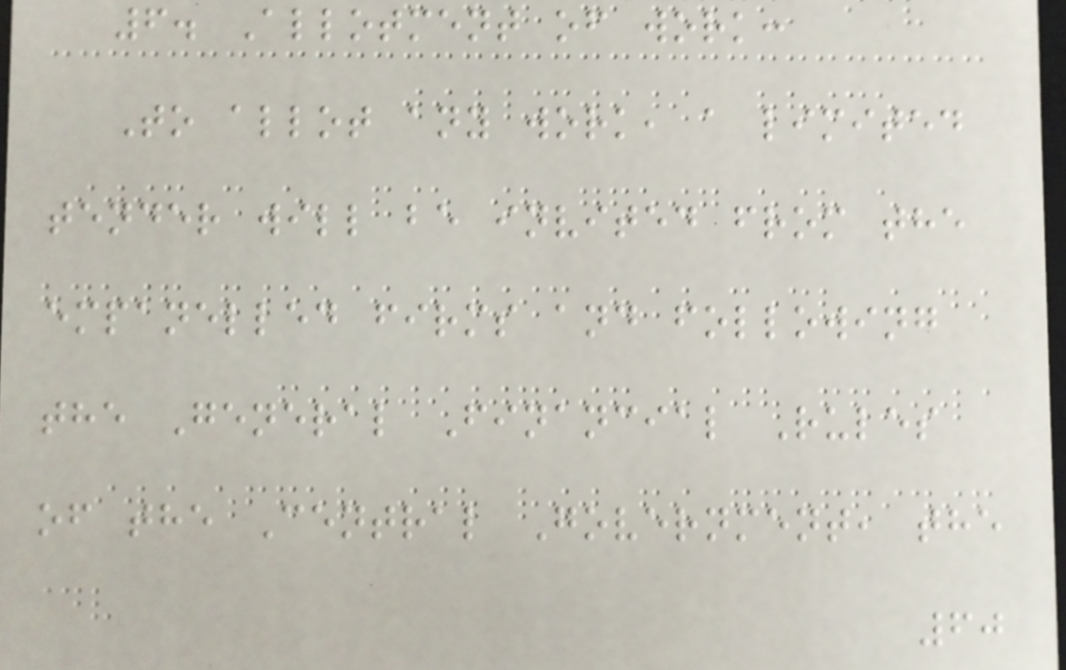6. Allotment of work:
To allot any work, a limited
tender will be invited from the
empanelled firms and following
the General Financial Rules
of the Central Government, the
60
